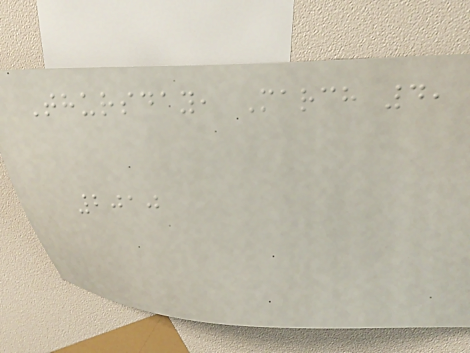Thursday, March 4,
2010
